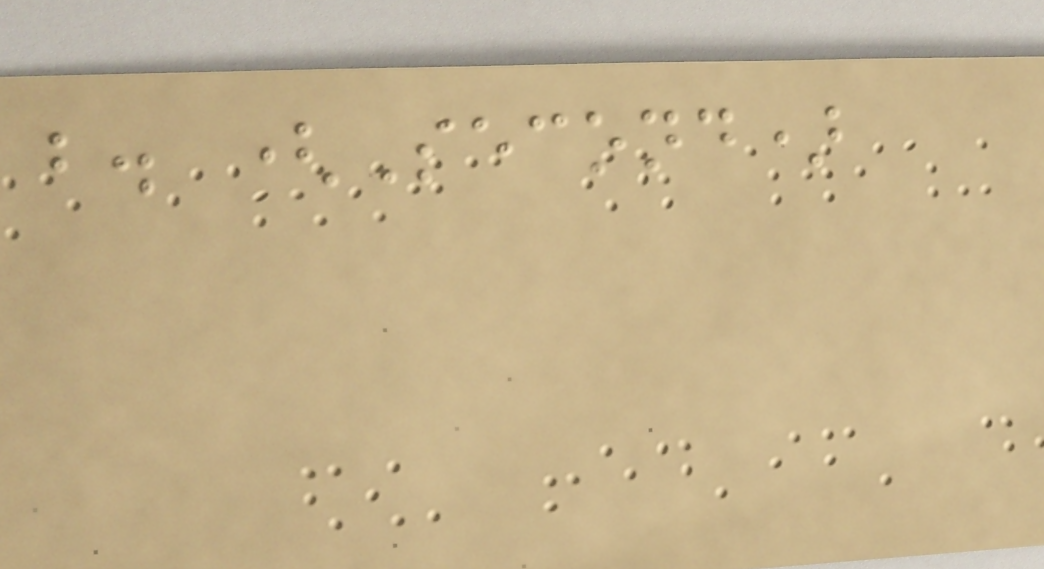b. (Second)
